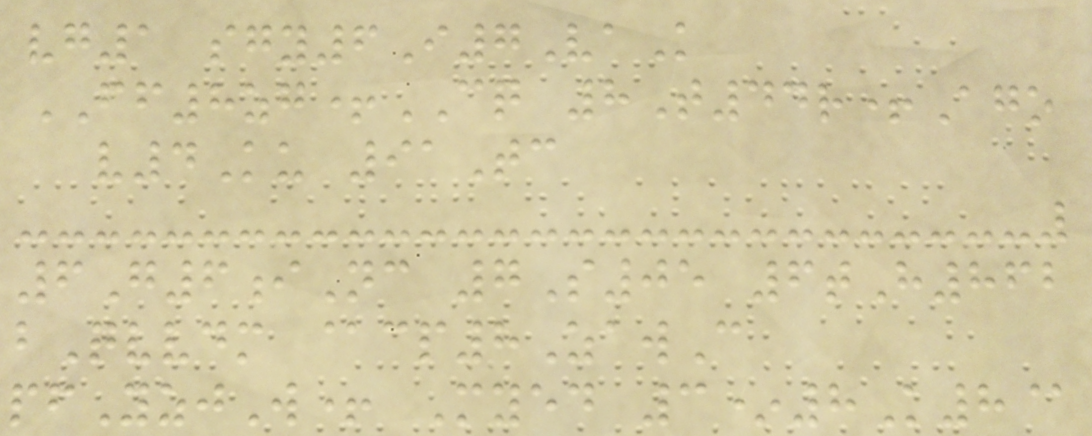vg1 sgy6I7VaK
FF8zg+CQ 8T44r+Ago
v4Ku 91Tc
6G6iNc 7S05 6tH862
bQvvdm @cp8ZawC
pfYzjW+ Myed 3*8K8@
